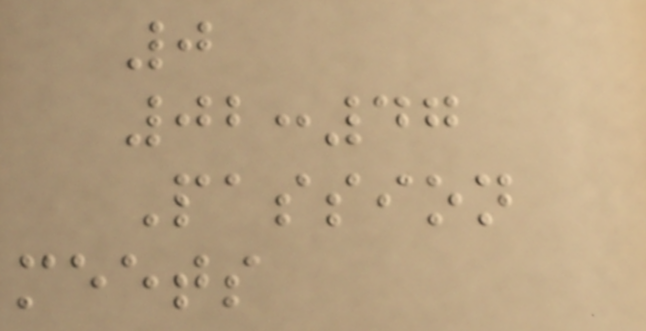0
02:47
Passion
meets
